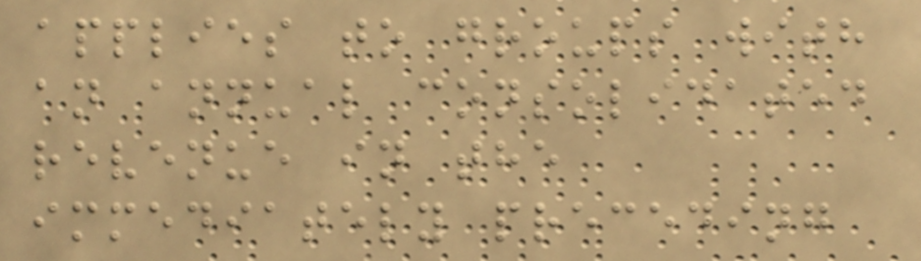applies to groups with
an annual consolidated
revenue in the
immediately preceding
